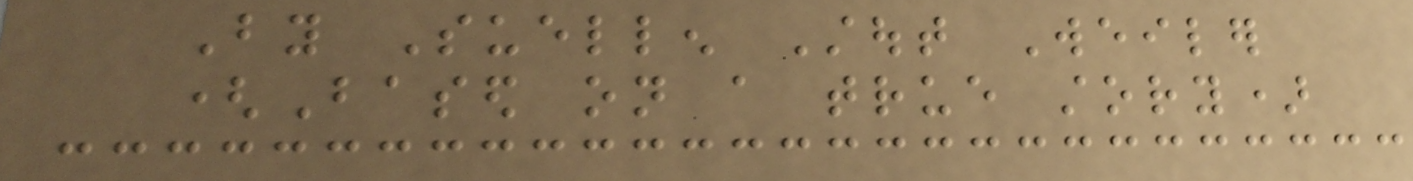By Suellen Stout Weiler
(Based on a true story)
